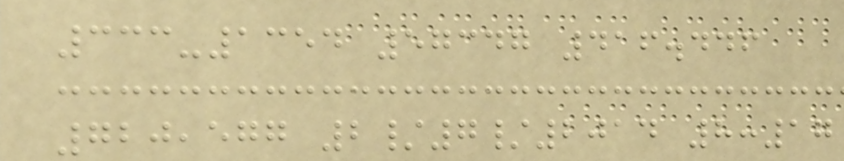333-1354 57347 416.446
720,577 2/7/2014 8:17
